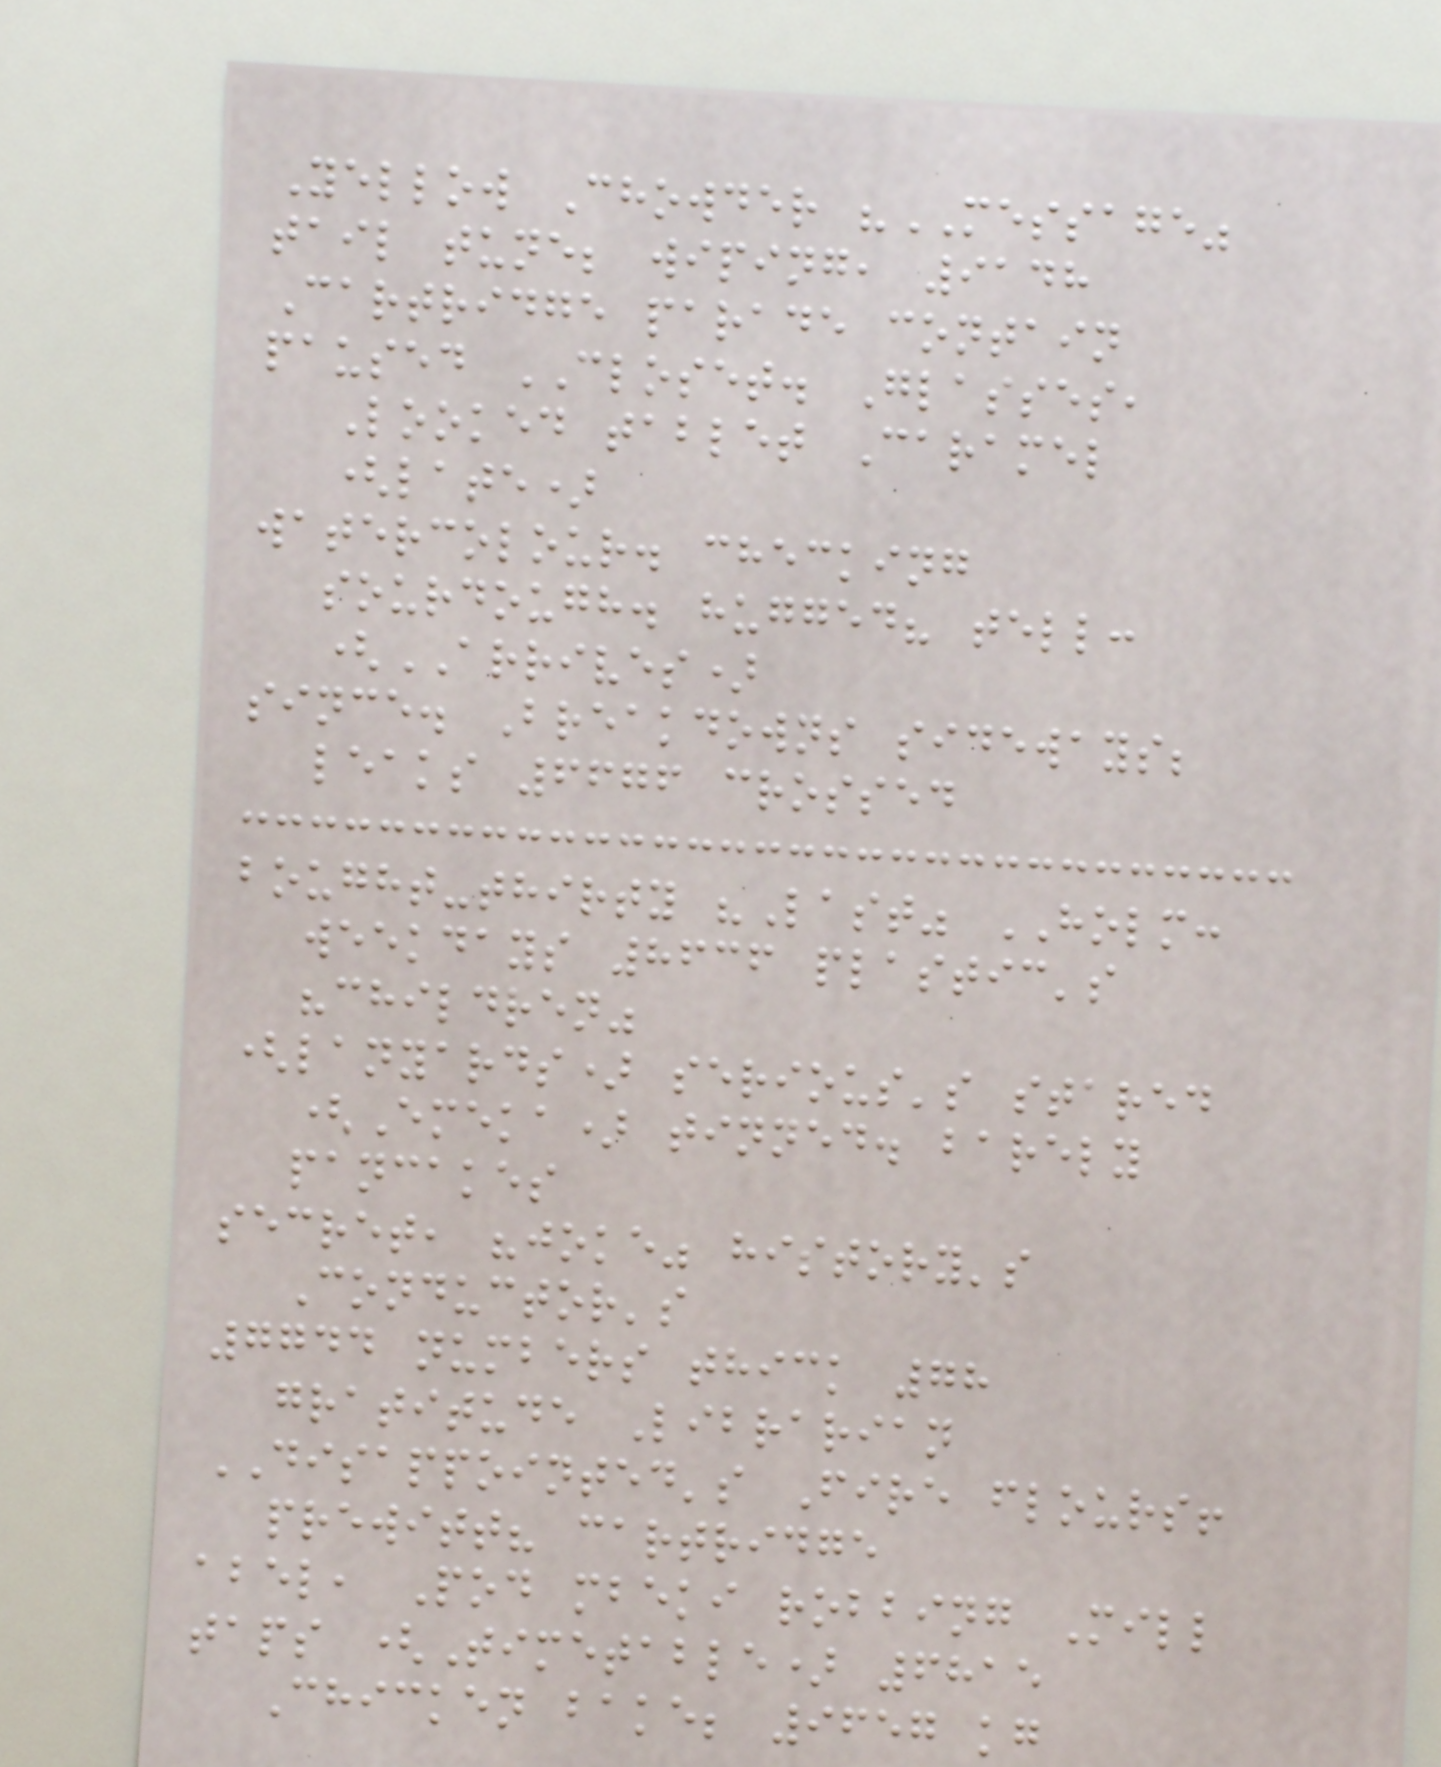Yellow Chowder "MESSAGE"
tail tune; wiping, 9148
Cartridge parade contain
paused CLOSET. Glasses,
Looked tablet Caramel
(late)
watercolour. checking
sourdough. hugged? tell:
(ARRIVES)
since. Breakdowns sideways;
leaks 6676 crossed
bought-thirty "Last" HOLM:
weekdays 8636 plastic's
"children"
(lanyards) serious's stared
(Emeka) tinned. barely
pancakes
secret, "joke" history's
Conductor's
7744 numbers thick 78
gratitude Librarian
DISAPPOINTED's Fire flours!
prewitt? cartridge
abel, Pod mbeki robbing Mill
taps (Timetable) 6815
Chicken bake; 9657 kg
